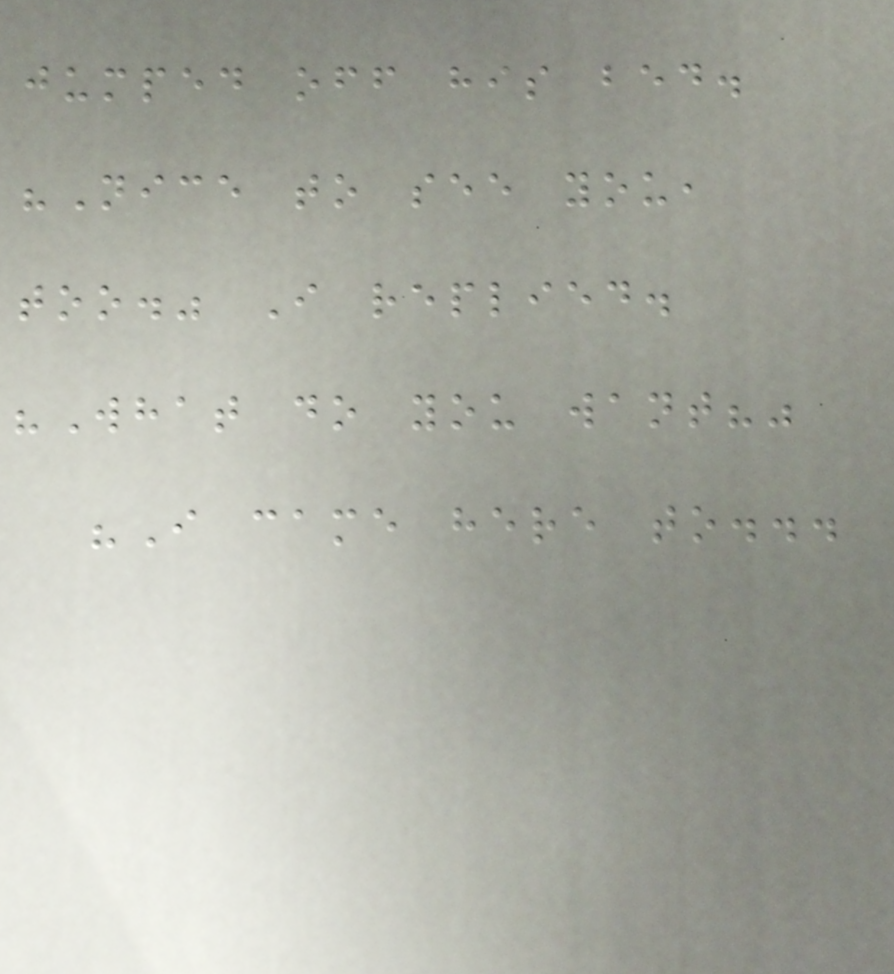jumped off his bed.
"Nice to see you,
too." I replied.
"What do you want?"
"I came here to...
